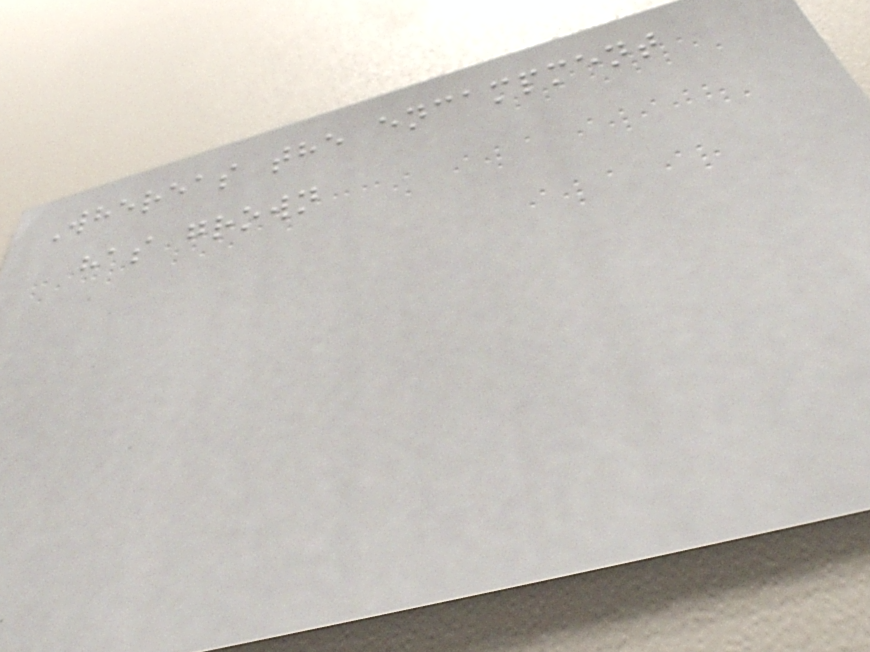Whereas the encampment
has grown
